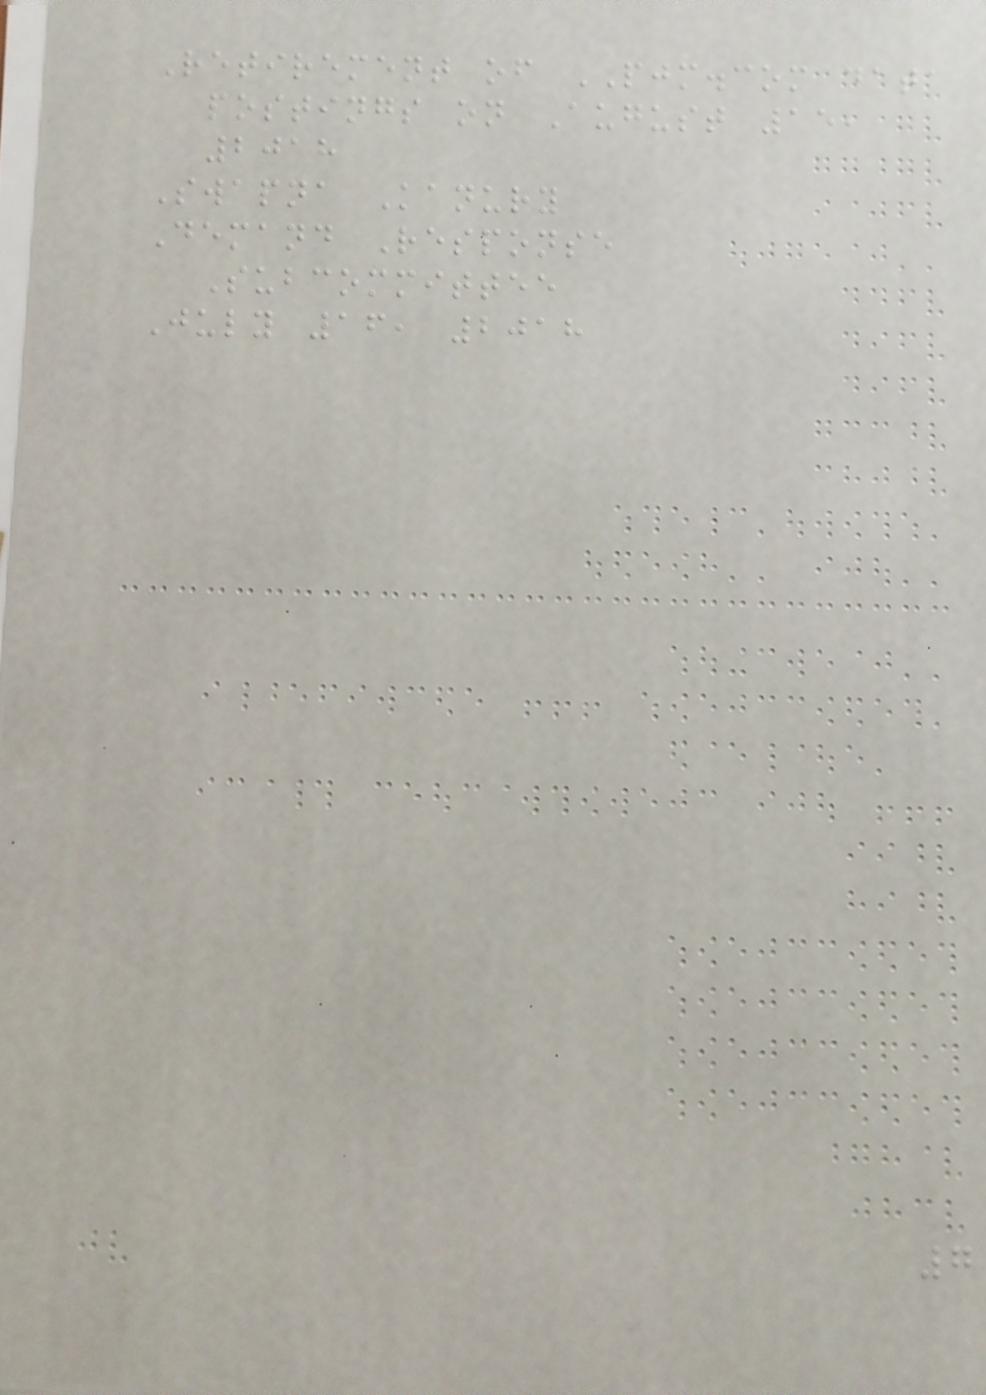Retirement of PJM.com data
postings on August 15,
2018
Swapna Kanury
Demand Response
Subcommittee
July 16, 2018
7
